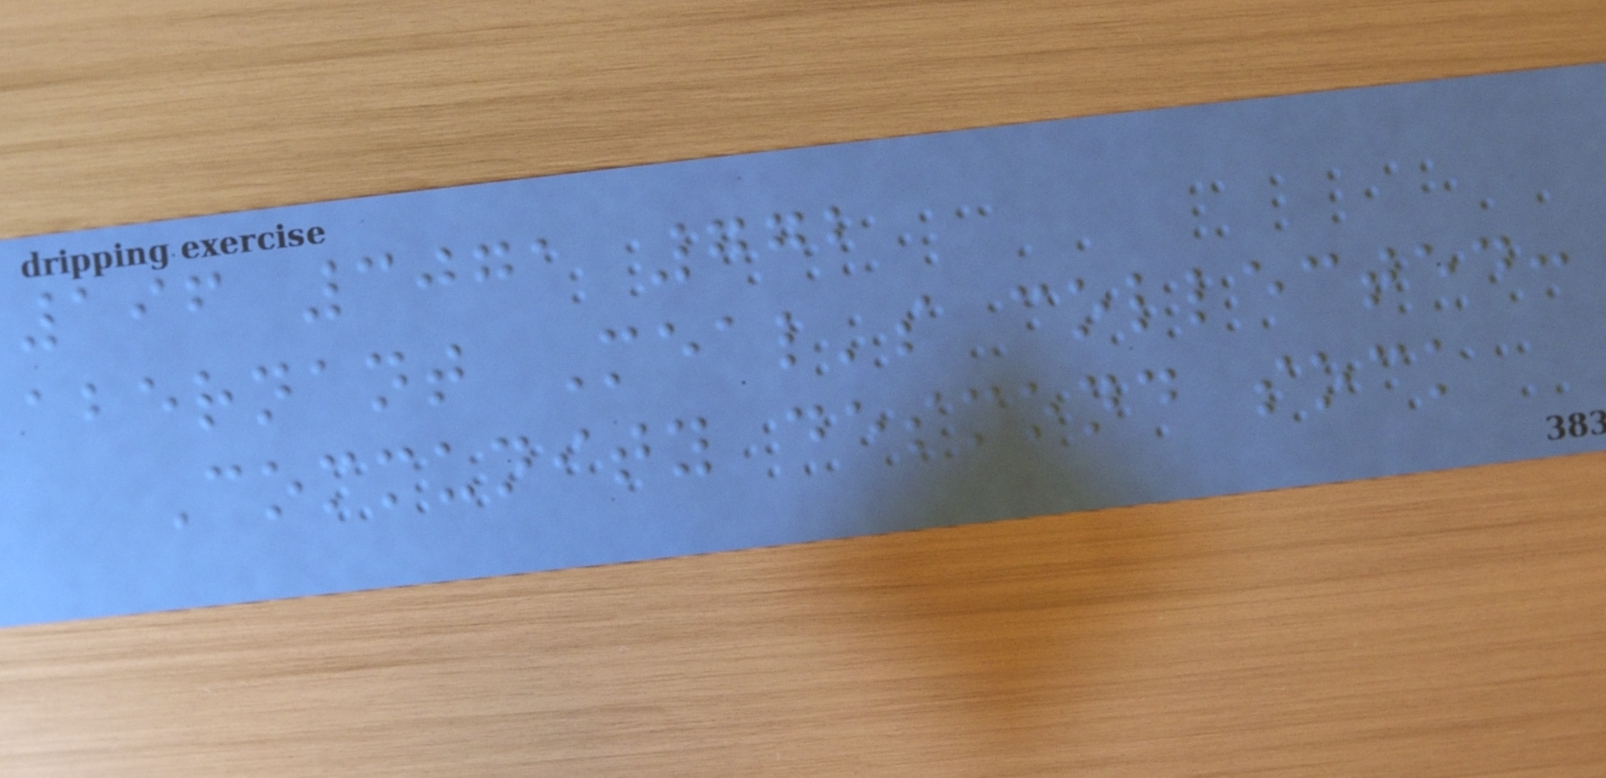196 3071 772
abernant Meal's collected:
Community desmond sock
